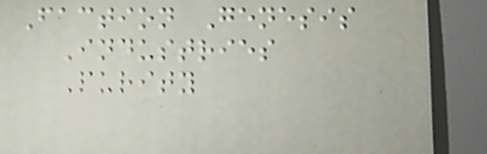Faction Genesis
Industries
Purity
